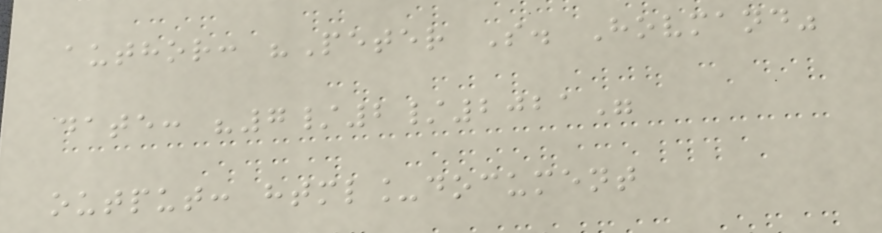author: "Peter S. Hovmand"
date: "7/2/2021"
output: html_document
